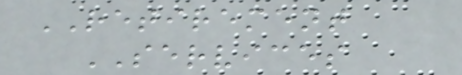RETIREMENT
SERVICES
